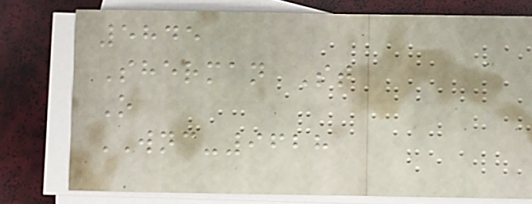5845
Sherman St
O
WNC-9628
